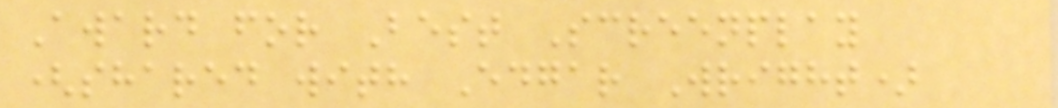Award for Best Screenplay
(shared with Edgar Wright)
